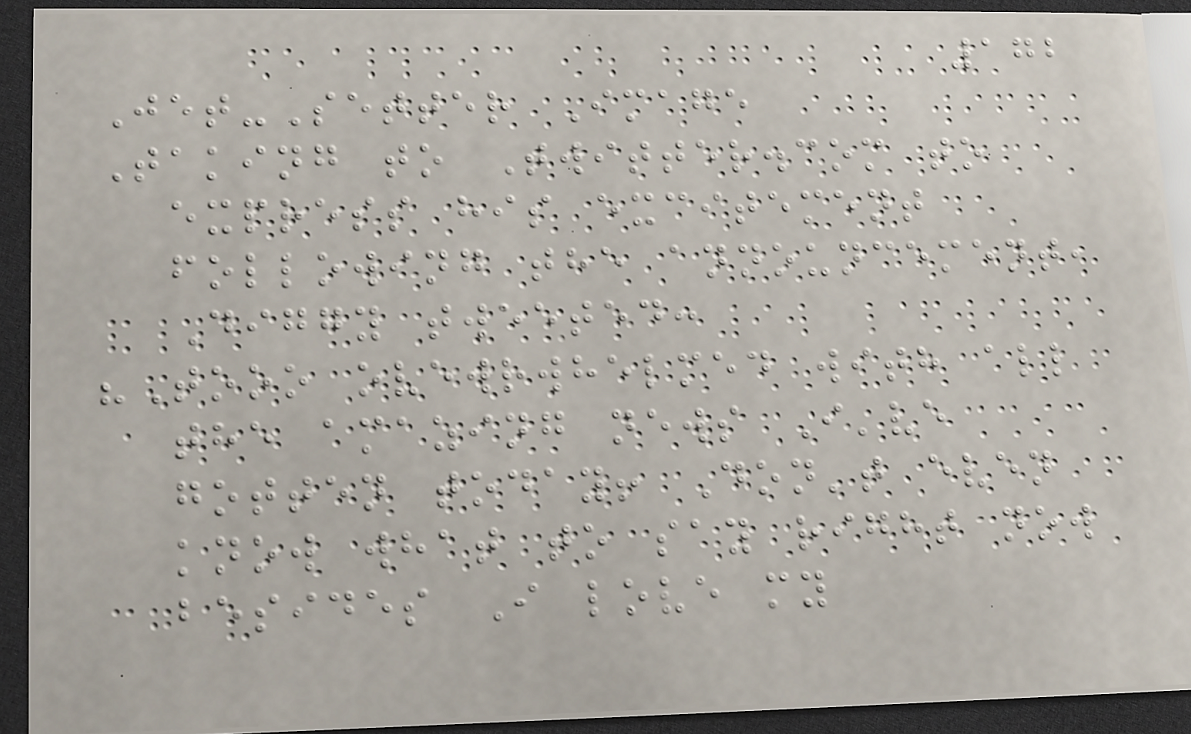172
Jet-Setter Image
Taking to Twitter.com to
express his excitement
following the announcement,
Diggy tweeted:
"Tooo ovewrwhelmed with all
the amazing news I've
gotten today! Don't even
know what to say right now
besides I love my
